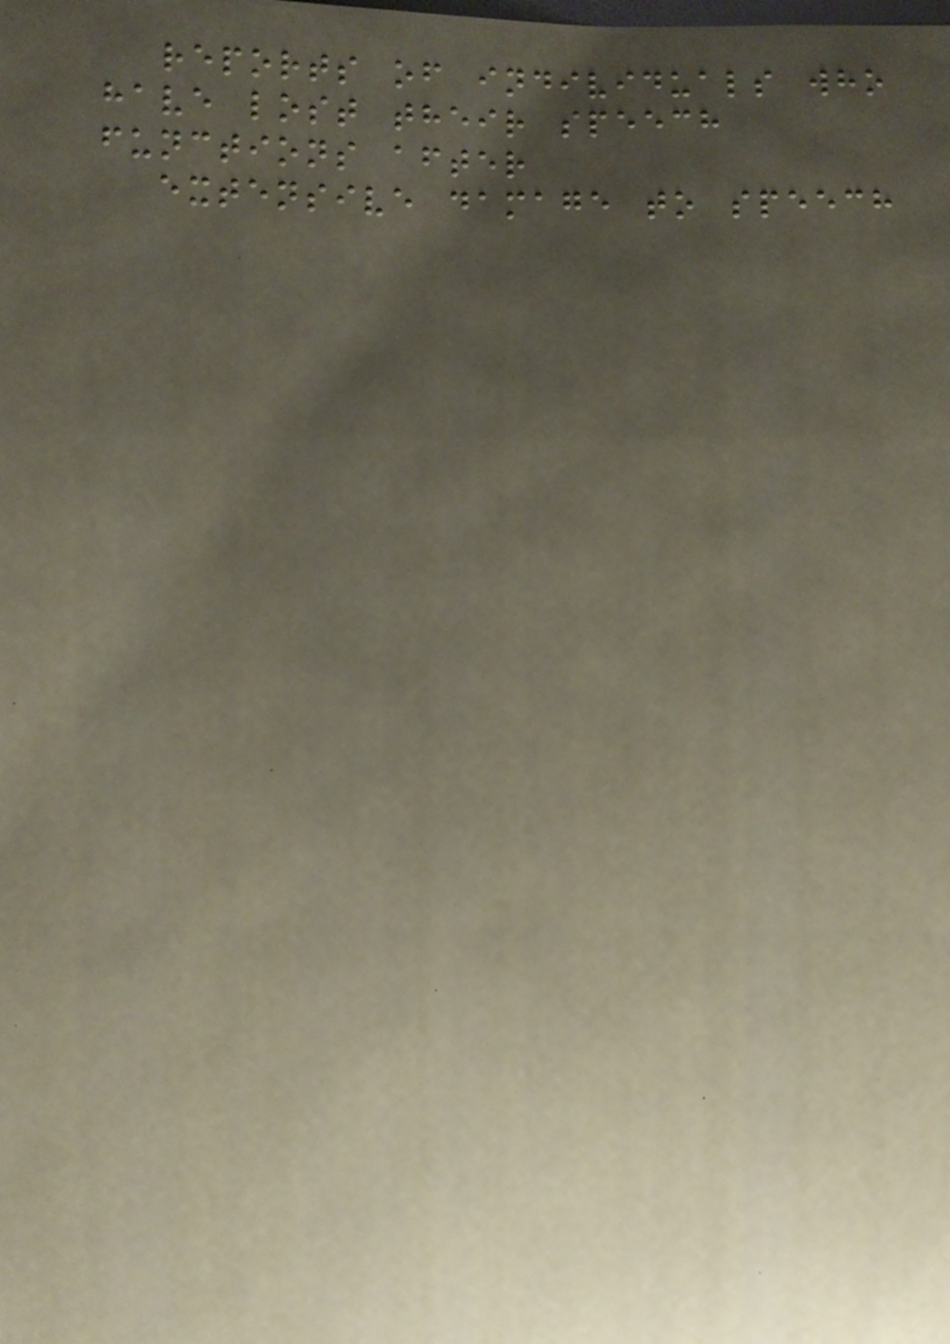reports of individuals who
have lost their speech
functions after
extensive damage to speech
